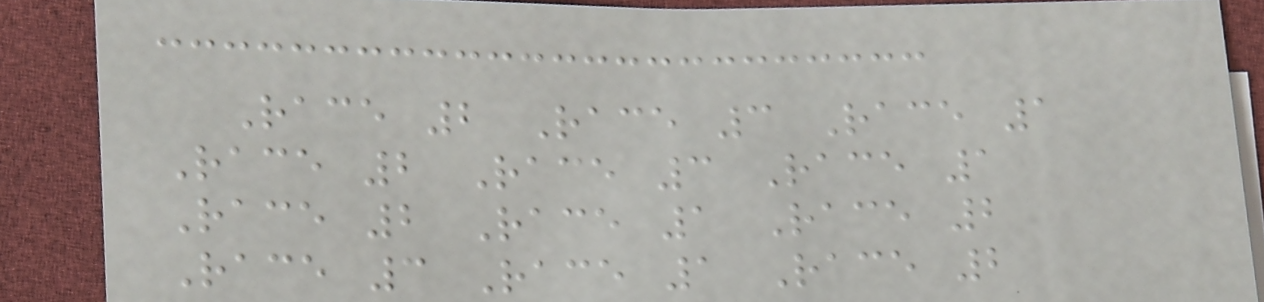Race 2 Race 3 Race 1
Race 2 Race 3 Race 1
Race 2 Race 1 Race 2
Race 3 Race 1 Race 2
